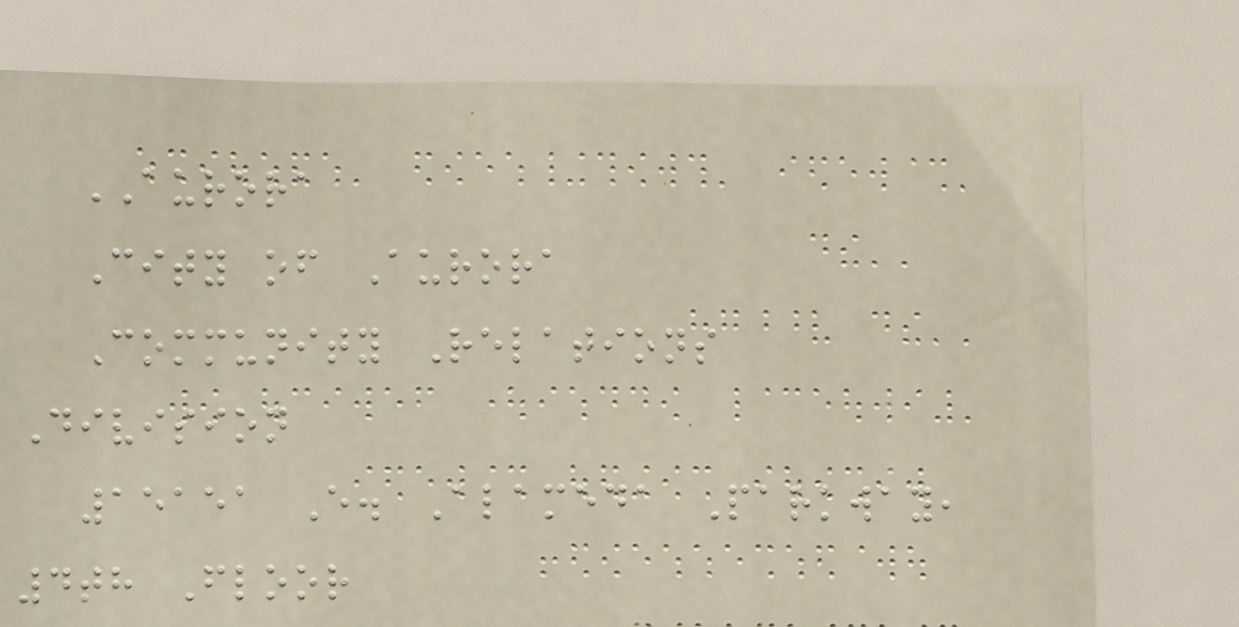AURORA
City of Aurora
Community Relations
Division
15151 E. Alameda Parkway,
4th Floor
